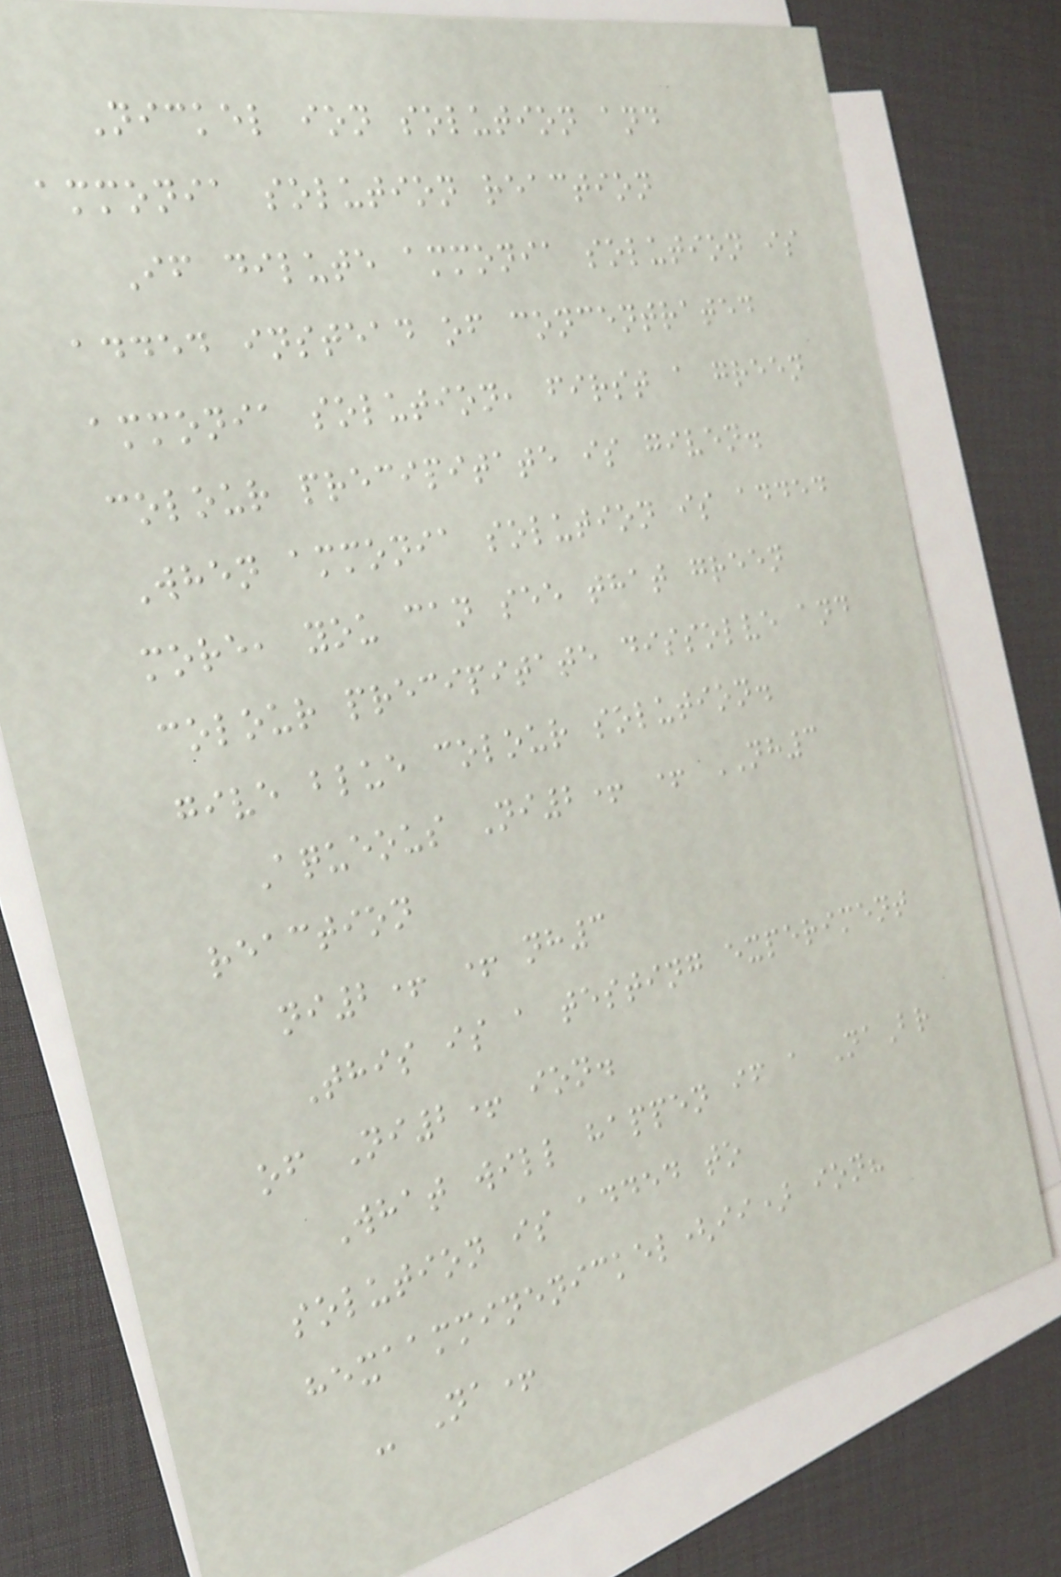Nickel ion solution and
ammonia solution reaction
If dilute ammonia solution is
added instead of concentrated
ammonia solution, first a green
colour precipitate is given.
When ammonia solution is added
more, you can see that green
colour precipitate dissolve and
give blue colour solution.
Aqueous Ni2+ + NH3
reaction
ni2+ + nh3
This is a testing experiment
of Ni2+ ion.
What will happen if a NaBr
solution is added to
hexaamminenickel(ii) ion?
- Na+
